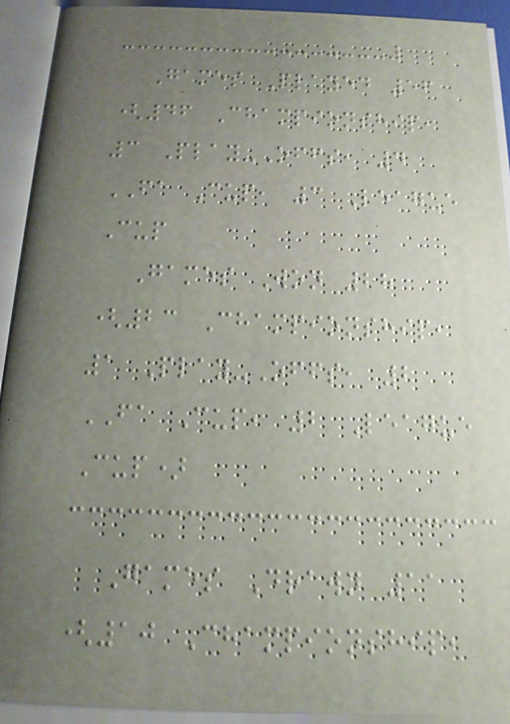Games Played 56
(46 Championship,
3 Play-Offs, 4
FA Cup, 3 League
Cup
Games Won 28
(23 Championship,
1 Play-Offs, 2
FA Cup, 2 League
Cup)
Games Drawn 11
(10 Championship,
